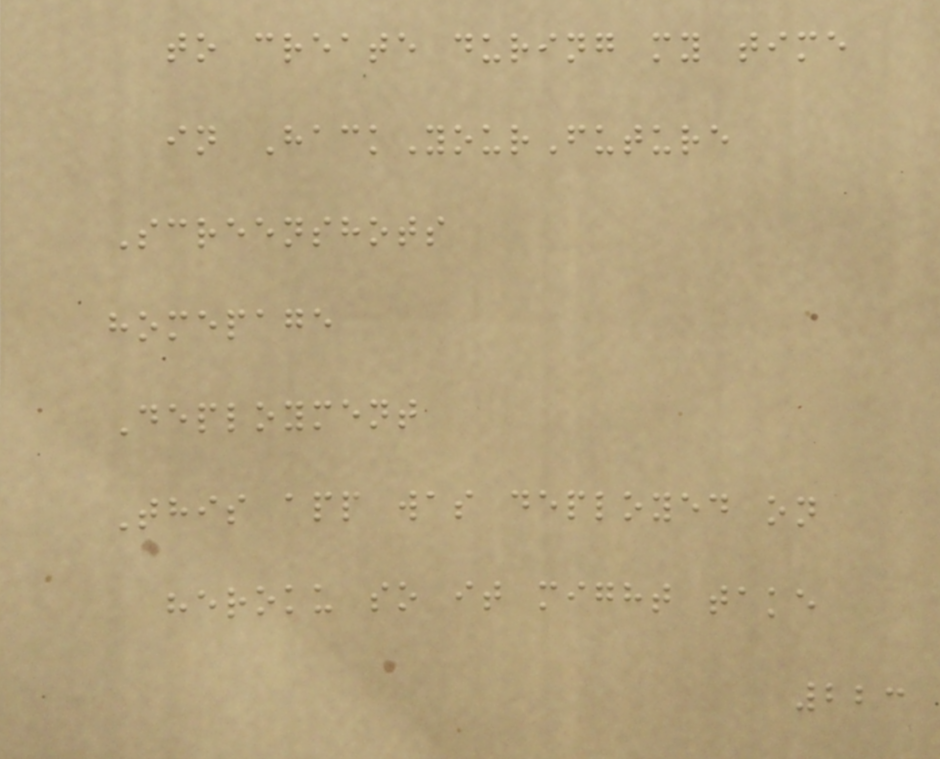to create during my time
in HackYourFuture
Screenshots
homepage
Deployment
This app was deployed on
heroku so it might take
223
